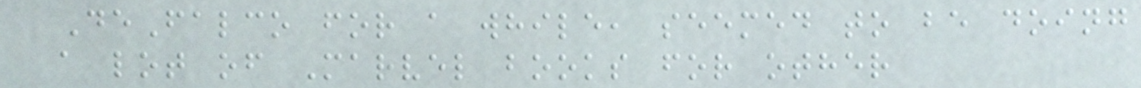DeFalco for a while, seemed to be doing
a lot of Marvel books for other
